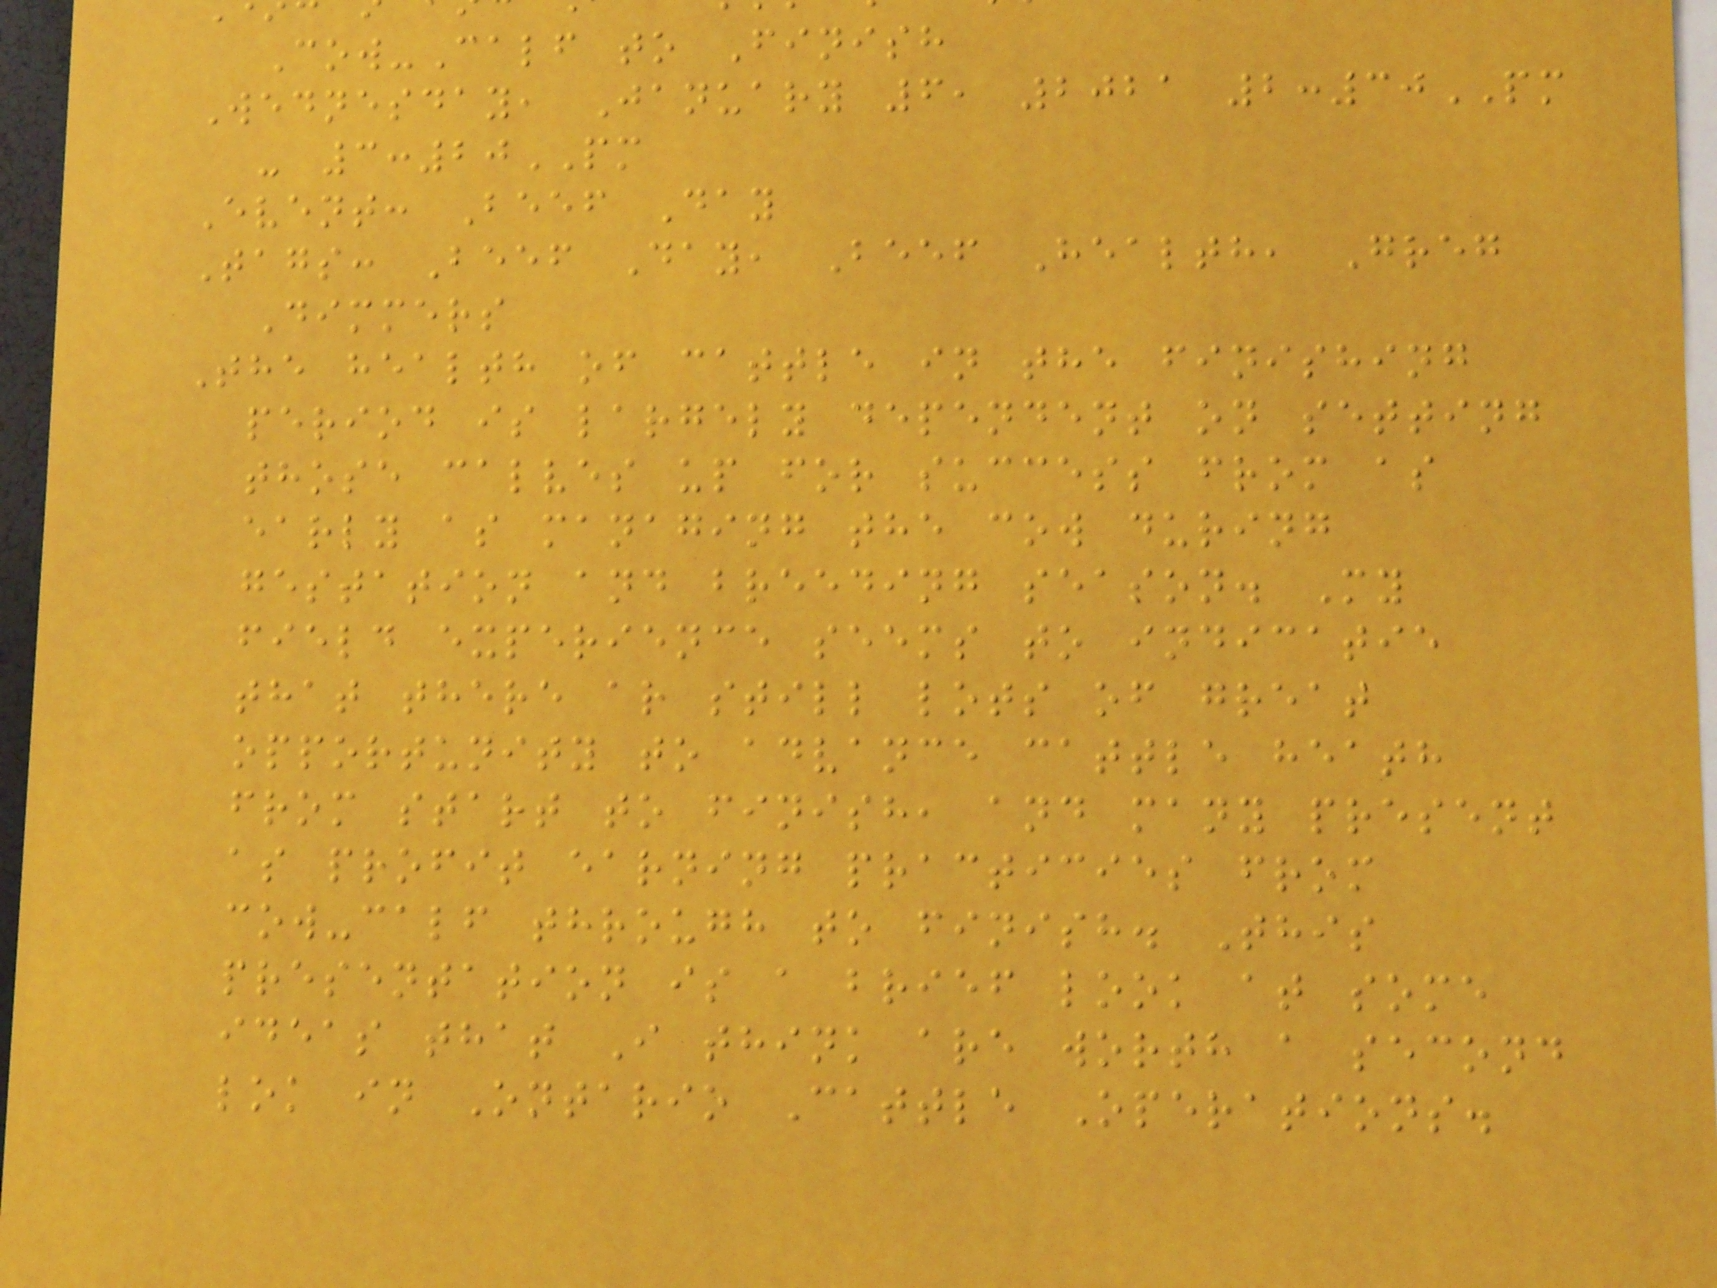Cow-Calf to Finish
Wednesday, January 6, 2021 2:30PM
- 3:20PM
Event: Beef Day
Tags: Beef Day, Beef Health, Greg
Dimmers
The health of cattle in the finishing
period is largely dependent on setting
those calves up for success from as
early as managing the cow during
gestation and breeding season. My
field experience seems to indicatie
that there ar still lots of great
opportunity to advance cattle heath
from start to finish, and many present
as profit earning practicies from
cow-calf through to finish. This
presentation is a brief look at some
ideas that I think are worth a second
lok in Ontario Cattle Operations.
